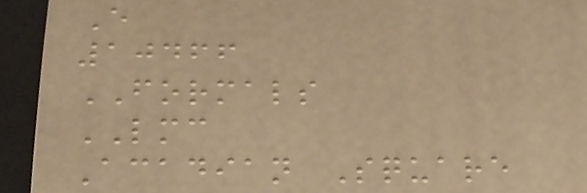E
10466
FORMALS
LMC
Acadian Square
